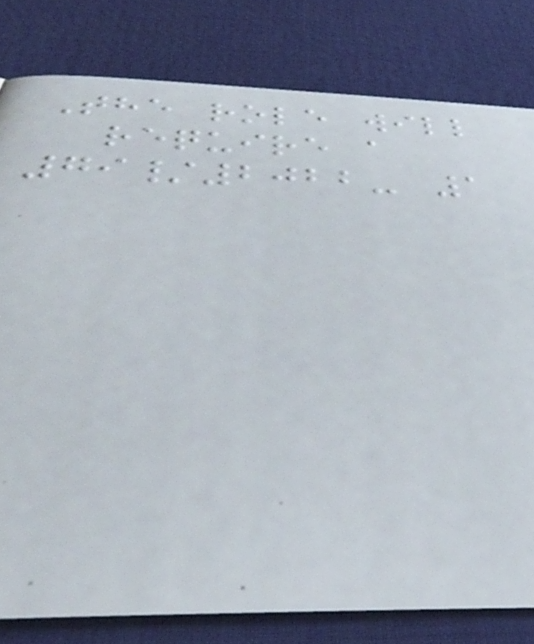The role will
require a
79/2022- 1
